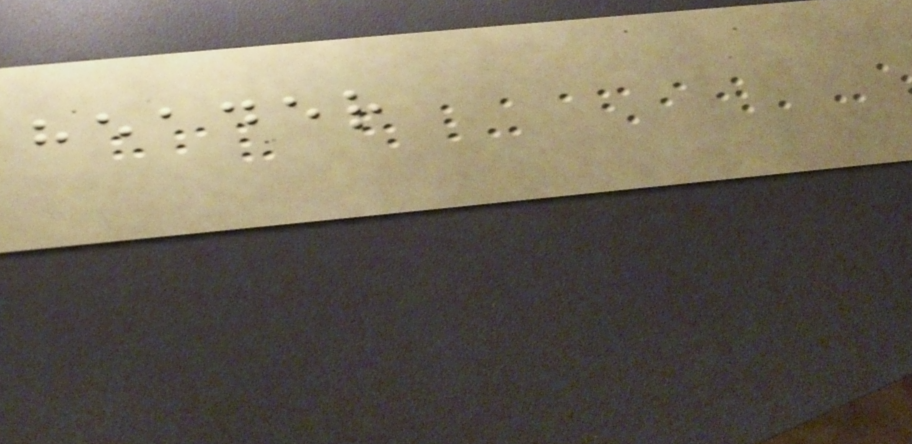header
